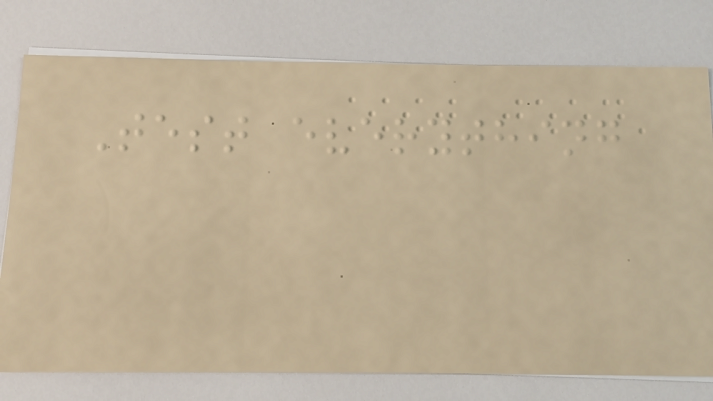Test everything
